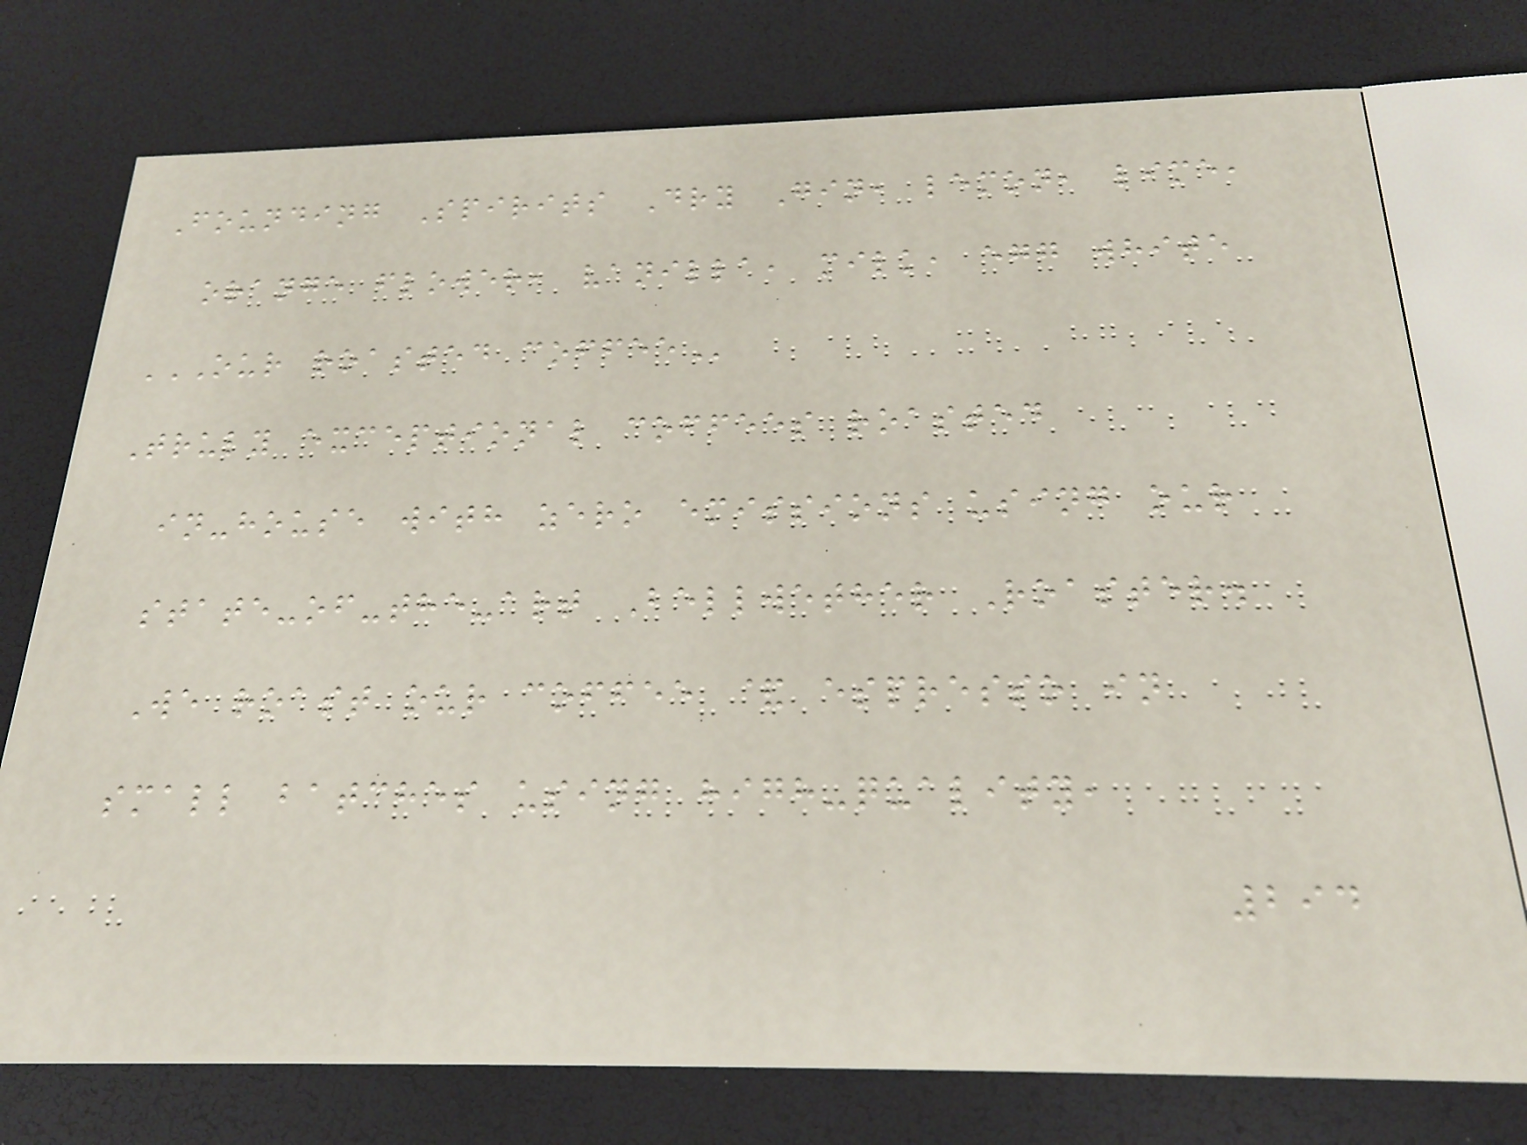Founding Spirits Dry Gin, lemon, lime,
orange flower, vanilla, milk, egg white
OUR ROASTED COFFEE
Truly exceptional coffees roasted
in-house with zero emissions using our
state-of-the-art Bellwether Roaster.
We roast our coffee & espresso in
small batches using high-quality,
294
